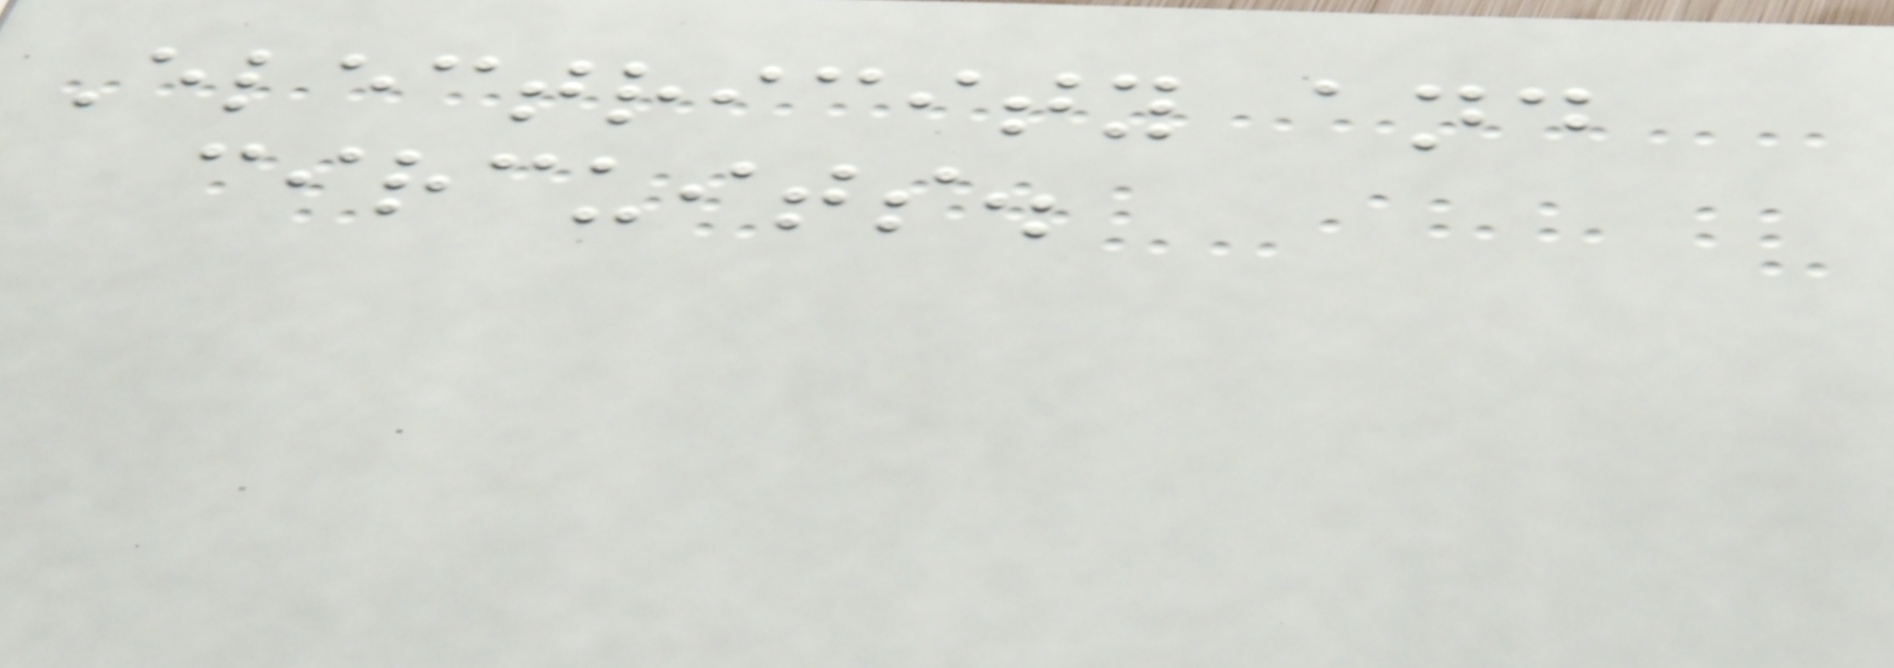Electricity and
circuits.
